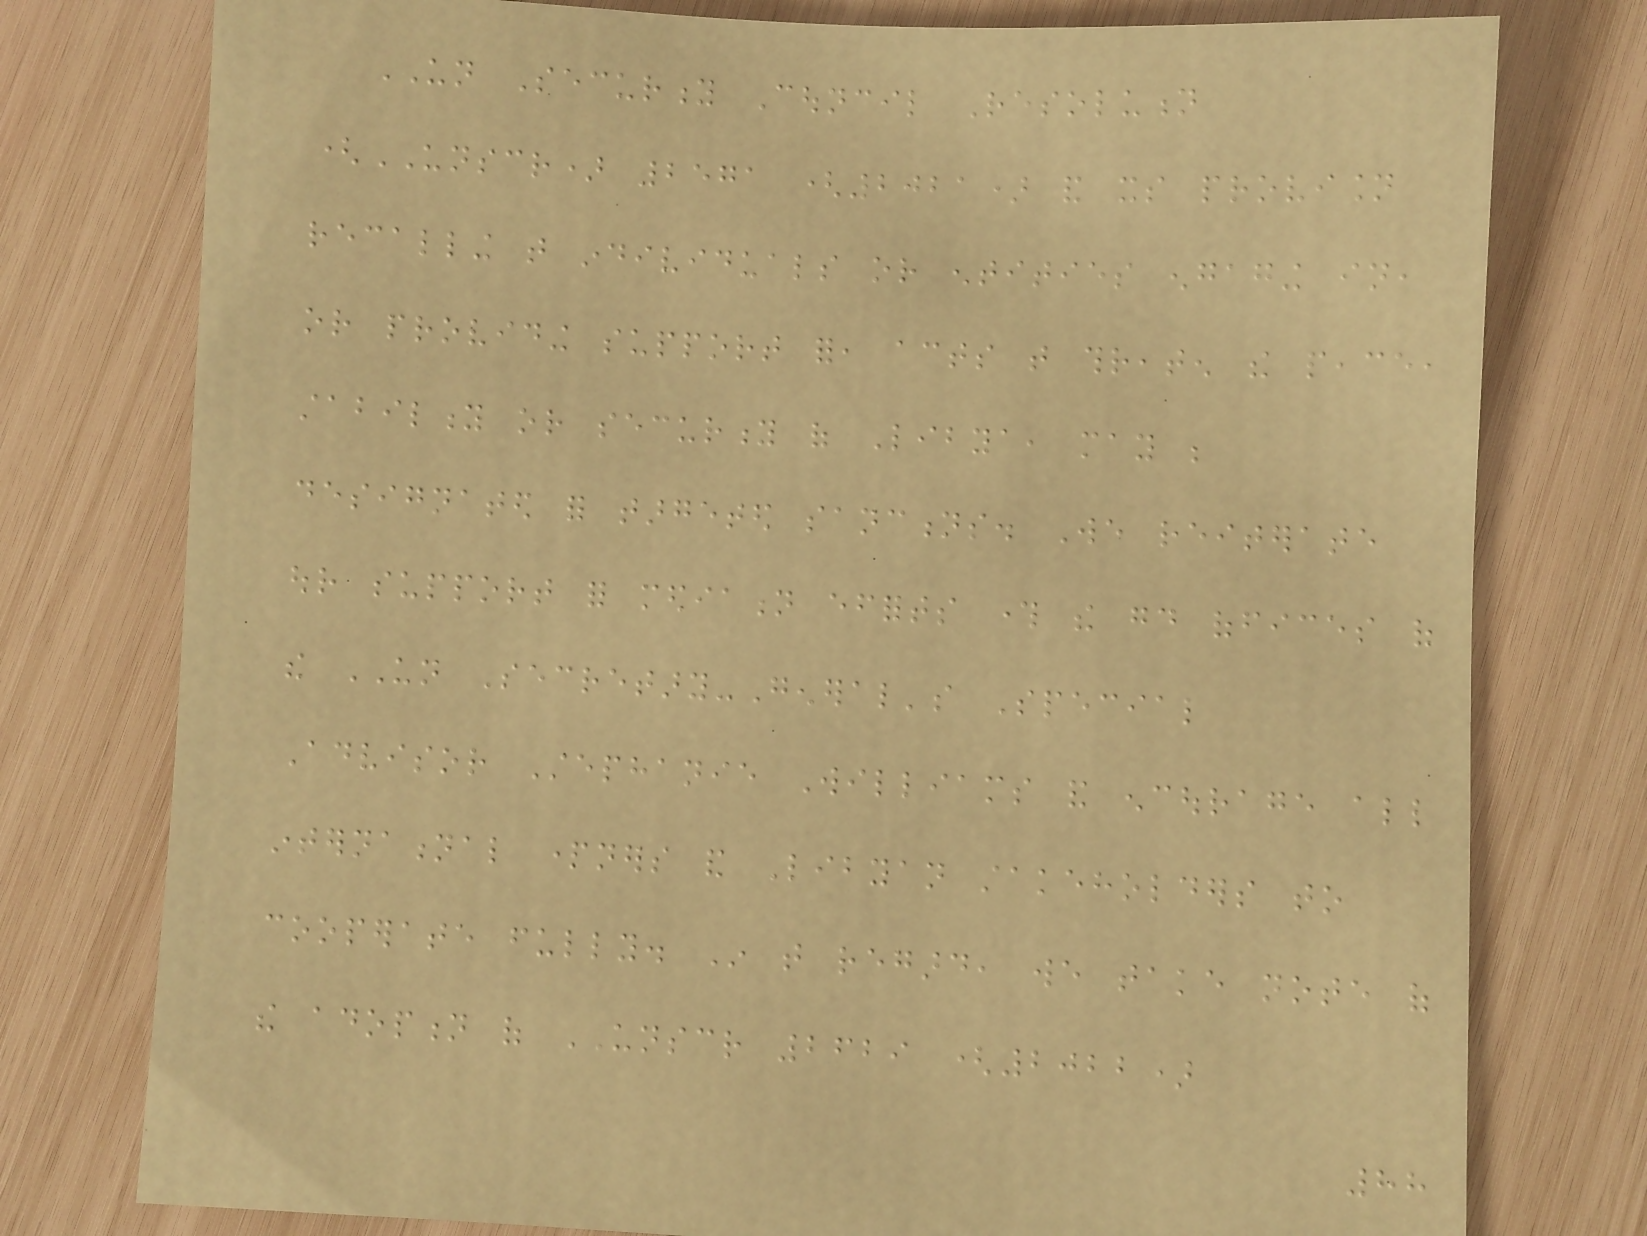UN Security Council Resolution
(UNSCR) 2571 (2021) and its provision
recalling that individuals or entities engaging in,
or providing support for, acts that threaten the peace,
stability or security of Libya, may be
designated for targeted sanctions. We reiterate
our support for mediation efforts through the good offices of
the UN Secretary-General's Special
Advisor Stephanie Williams and encourage all
international partners and Libyan stakeholders to
cooperate fully. In that regard, we take note of
the adoption of UNSCR 2629 (2022)
88
